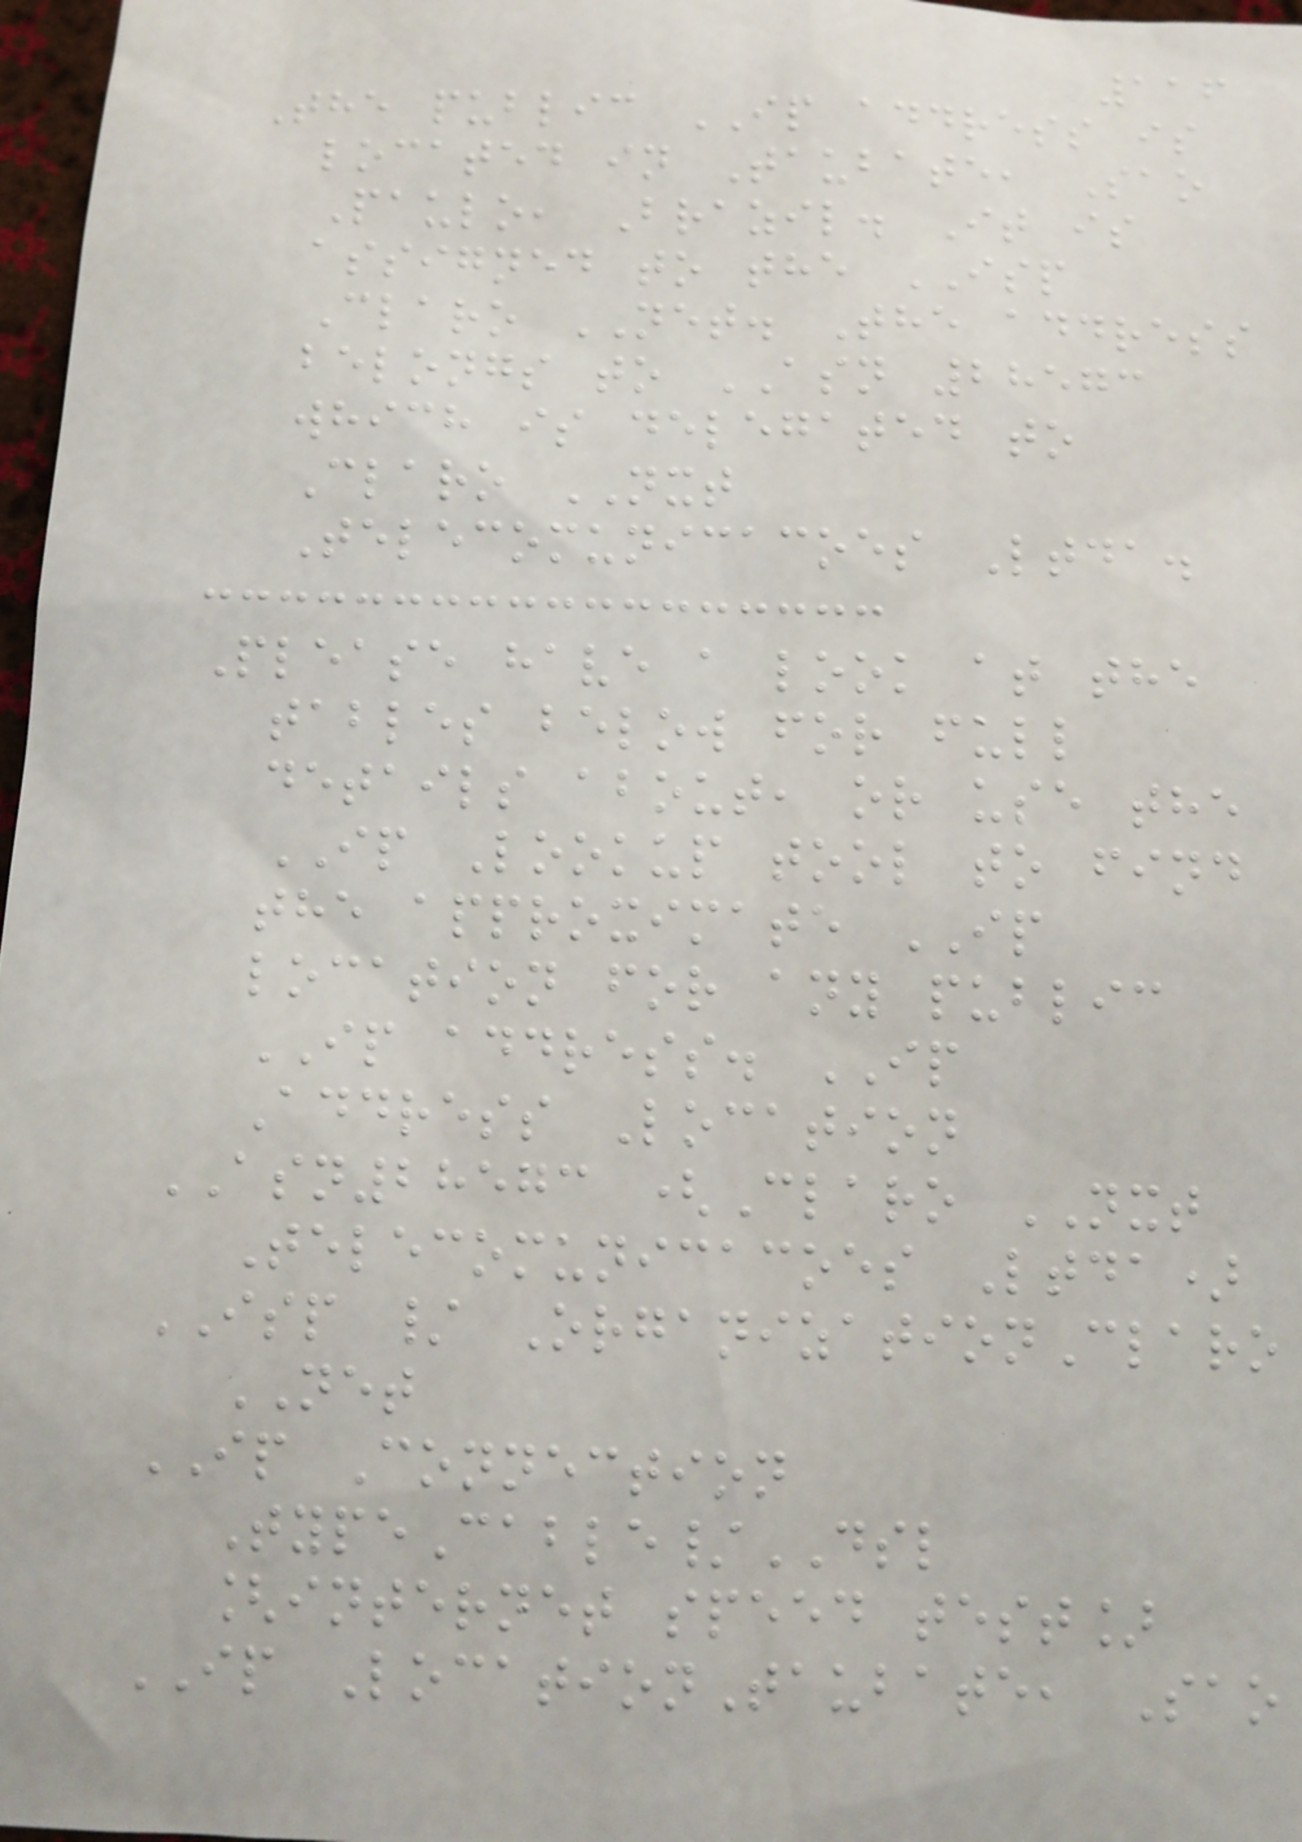116
The public IP address is
located in Taubate, Sao
Paulo, Brazil. It is
assigned to the ISP
Claro NET. The address
belongs to ASN 28573
which is delegated to
Claro NXT
Telecomunicacoes Ltda.
Please have a look at the
tables below for full
details about, or use the
IP Lookup tool to find
the approximate IP
location for any public
IP address. IP
Address Location
ASN28573 (Claro NXT
Telecomunicacoes Ltda)
ISP / OrganizationClaro
NET
IP Connection
TypeCable/DSL
[internet speed test]
IP LocationTaubate, Sao
